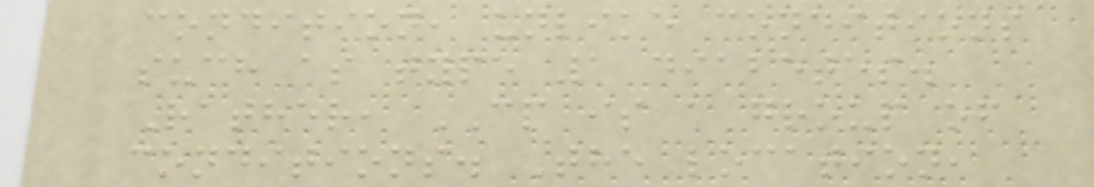condition, unlike conditions
such as type 1 diabetes.
Rather, CP is a group of
conditions. The location,
